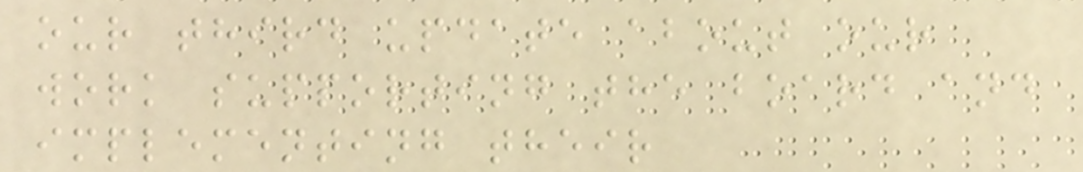our third update about our
work supporting the board and
implementing their
